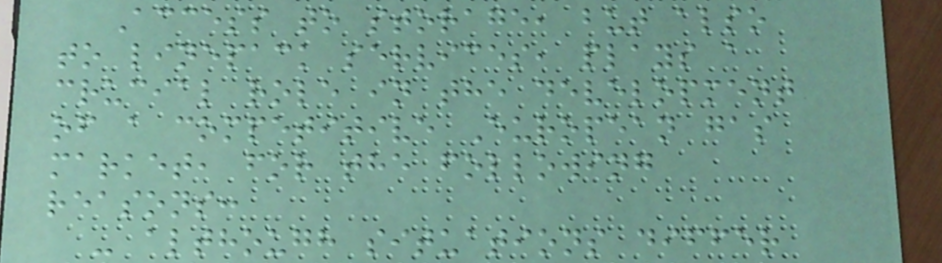Access to storage, but also
to linepack services, plays a
crucial role in the development
of a competitive European gas
market, for the following
reasons:
- although situations differ
